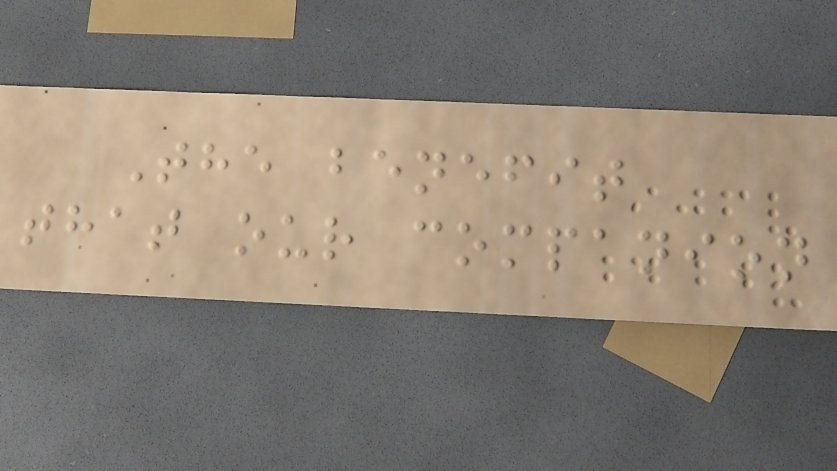The benefit
that our companion
